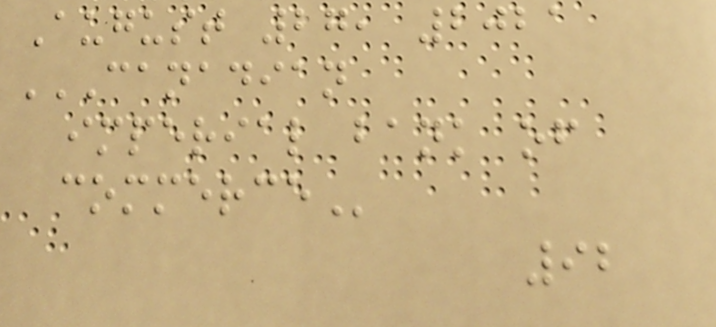August 27, 2021
CANADIAN
IMPERIAL BANK OF
COMMERCE
92
